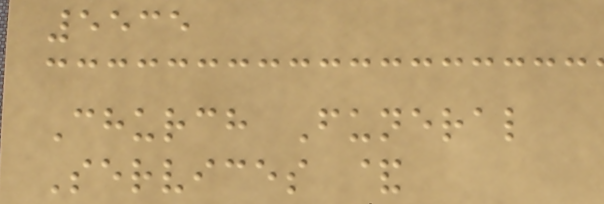5535
Church Funeral
Services &
